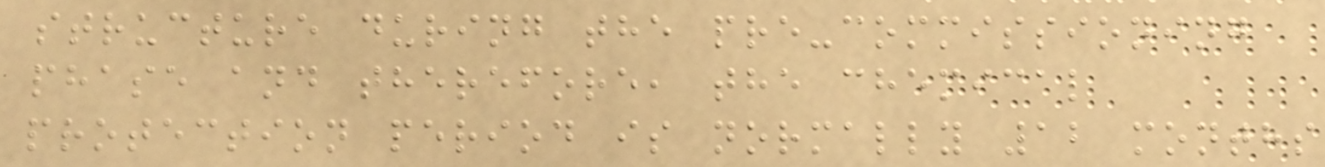structure during the pre-commissioning
phase and therefore, the chemical
protection period is normally 12 months
